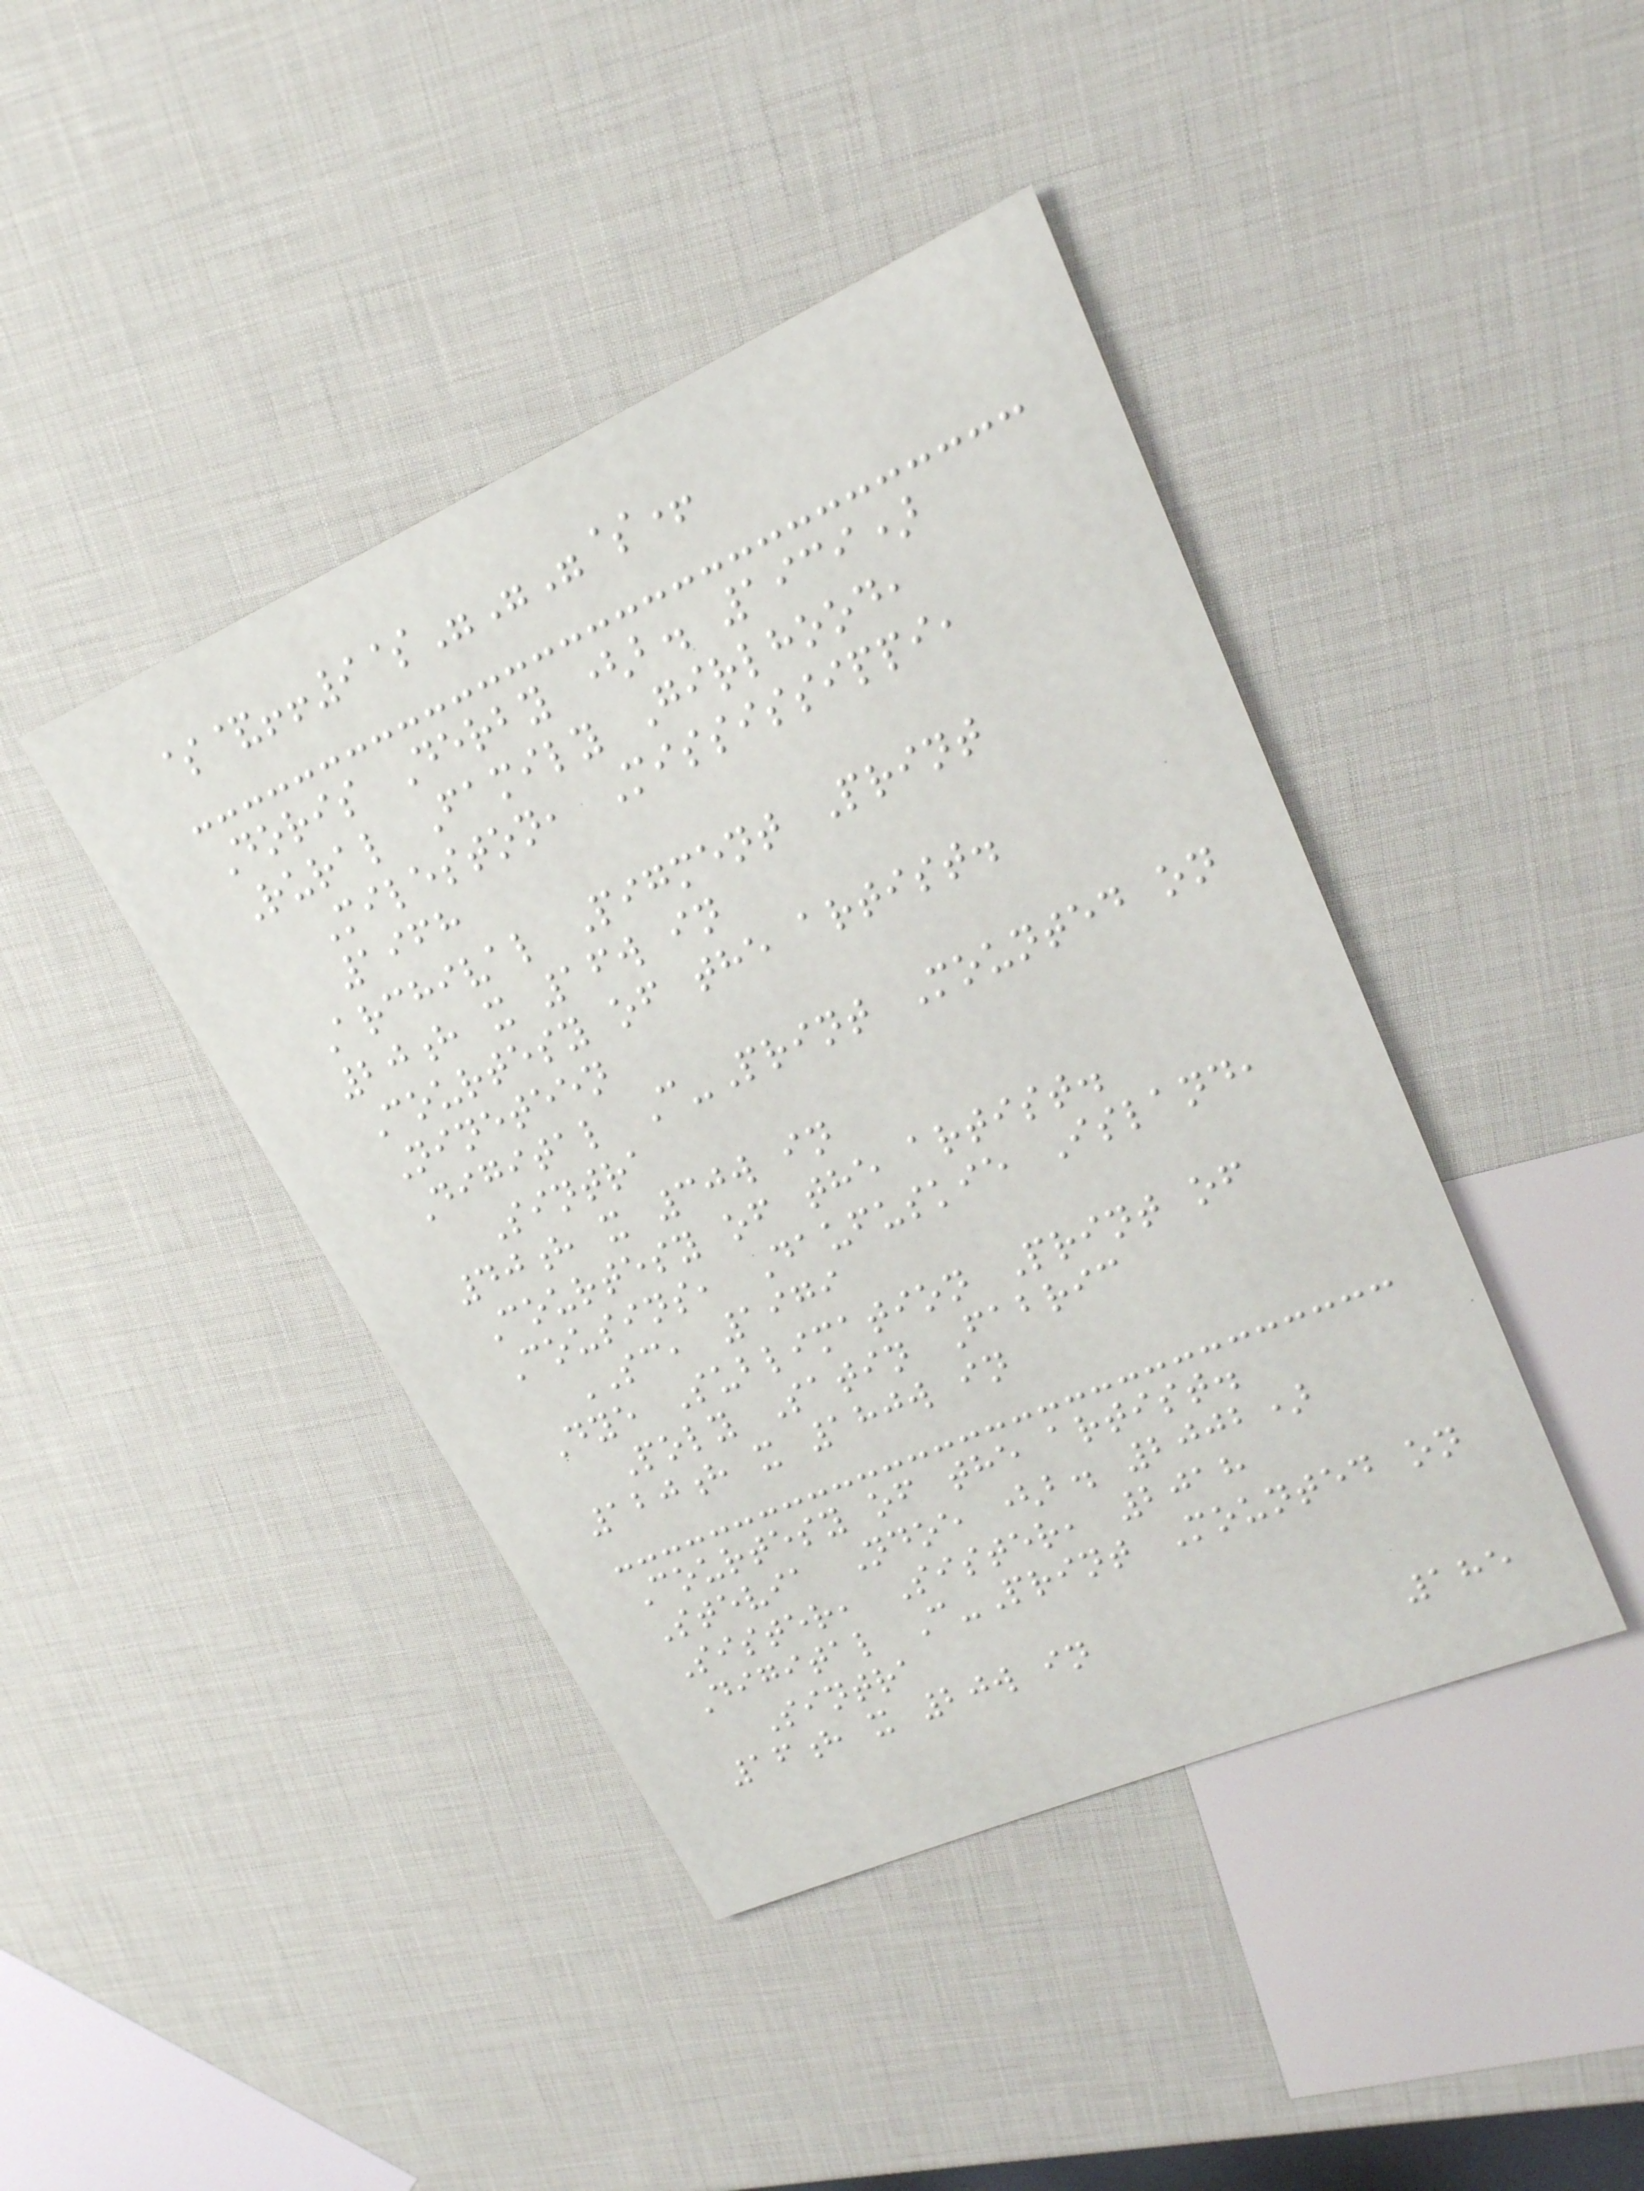$&!!9$"""$+
Doris Derby (b. 1939)
Rural Family Girlhood,
Mileston, Mississippi,
1968
Archival Pigment Print
20h x 16w in
Courtesy of the artist.
Nineteen
Digital C-Print Mounted on
Sintra
40h x 30w in
Courtesy of the artist.
Cousins, Daufuskie Island,
SC, 1979
Dye Sublimation Print of
Poly Satin Fabric
120h x 180w in
Courtesy of the artist.
Stevia Ndoe (b. 2002)
Sister, Sister, 2018
Digital C-Print Mounted on
Sintra
16h x 20w in
185
